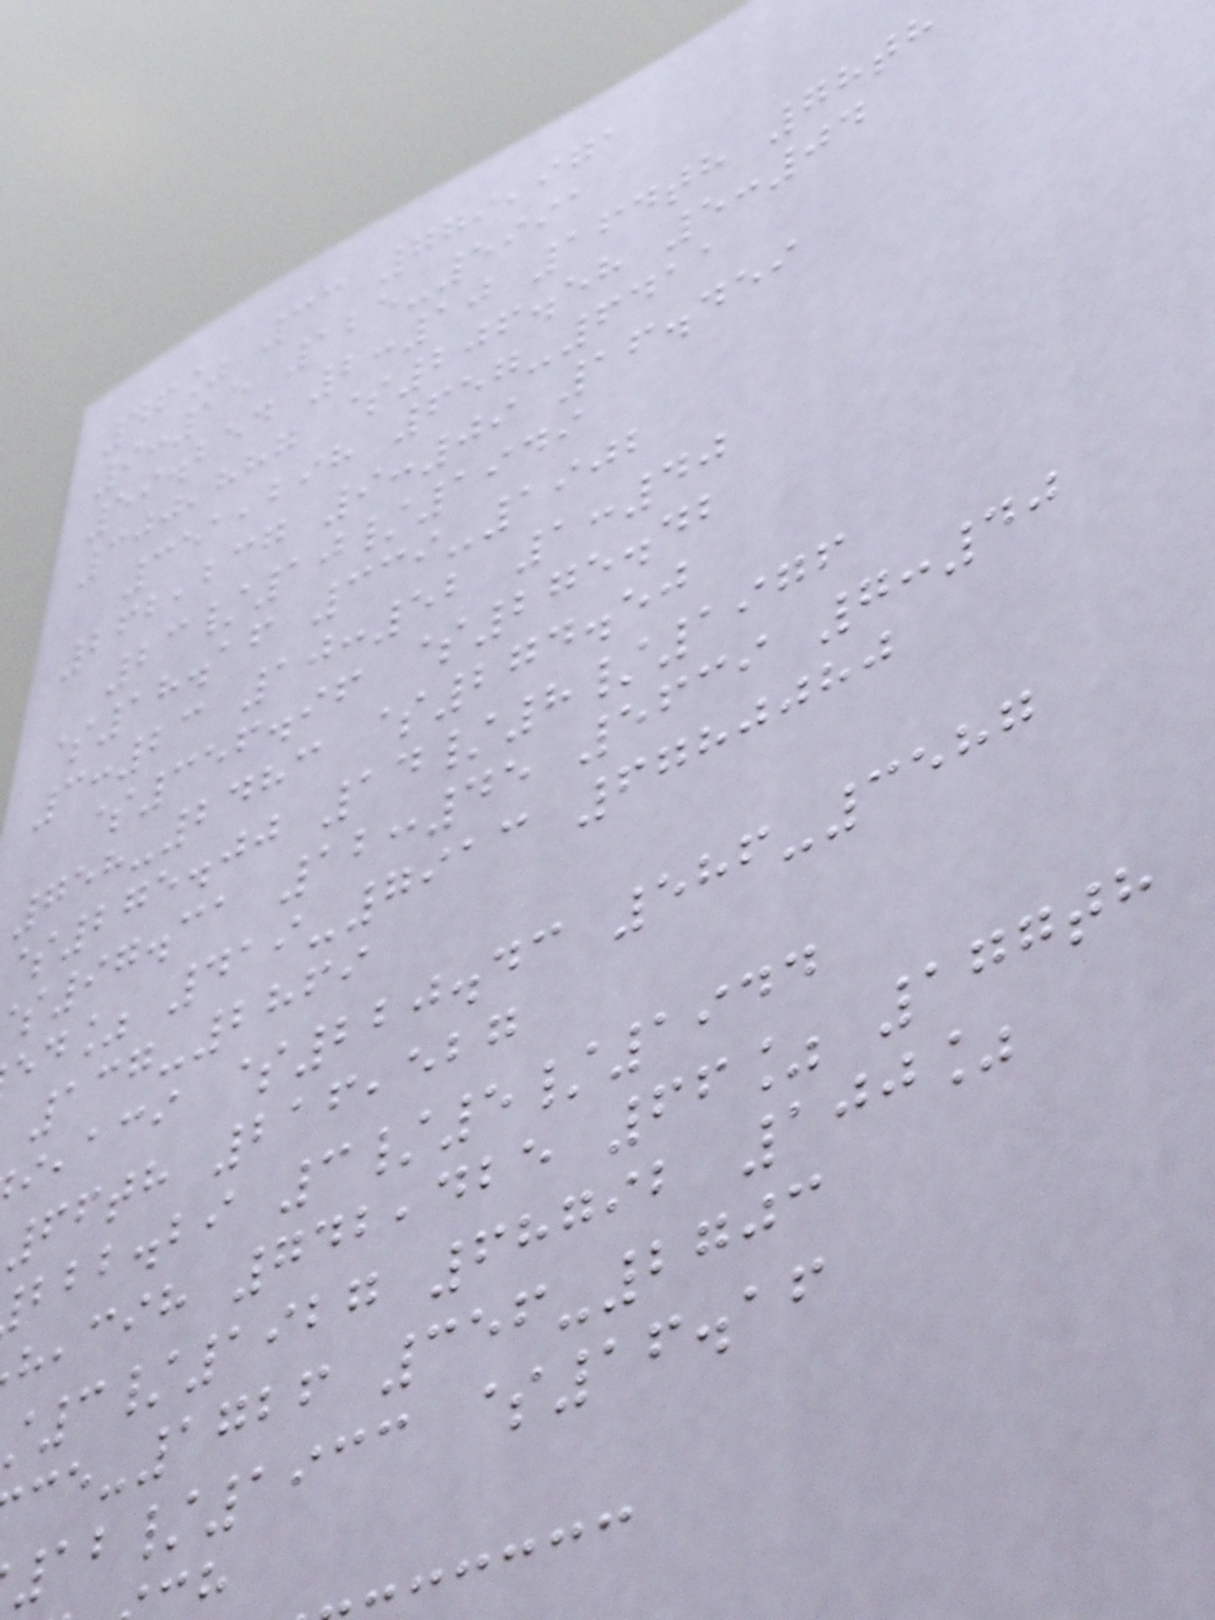46% 33 779,971
9:15 125-5991
59.254 2:10 164th 78th
300,887 $206.58 5:04
351,298 657-6411
262,237 9:09 16.459
23/10/1949
$18.16 339-1902
3:23 10:52 1:40
$356.96 $275.42
758-2483 $274.50
$275.00 14/8/1976
97.31 12:45 5639 7:40
ed% 419-7913 6780080
137-2869
,aci $220.43 586-3587
66th 216,527
bbb.bi 3/5/1944
,cih 742,425 66% 177th
3/1927 68792 100%
-1726 356-2703
12/1933 $16.16
